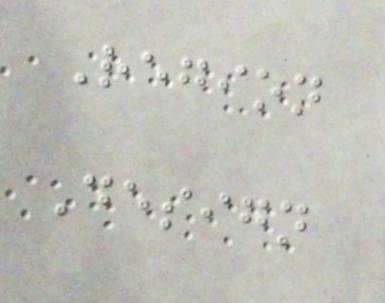Region
Design
